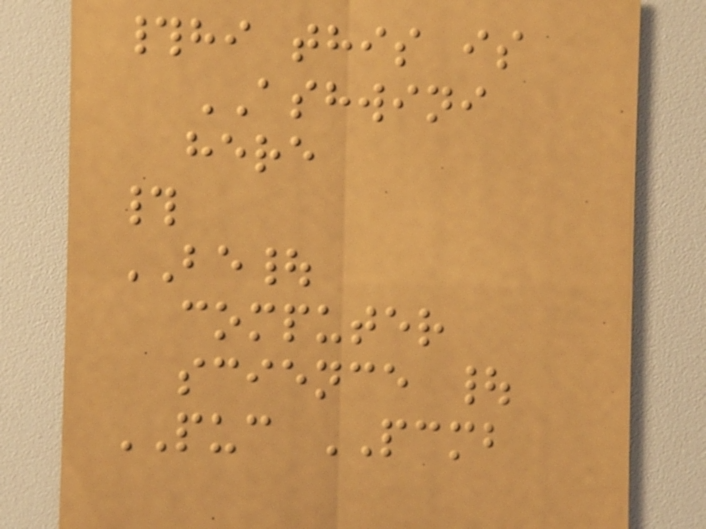#hi this is
ASHWINI
here
#
BE|
computer
science |
PUC PCMB
